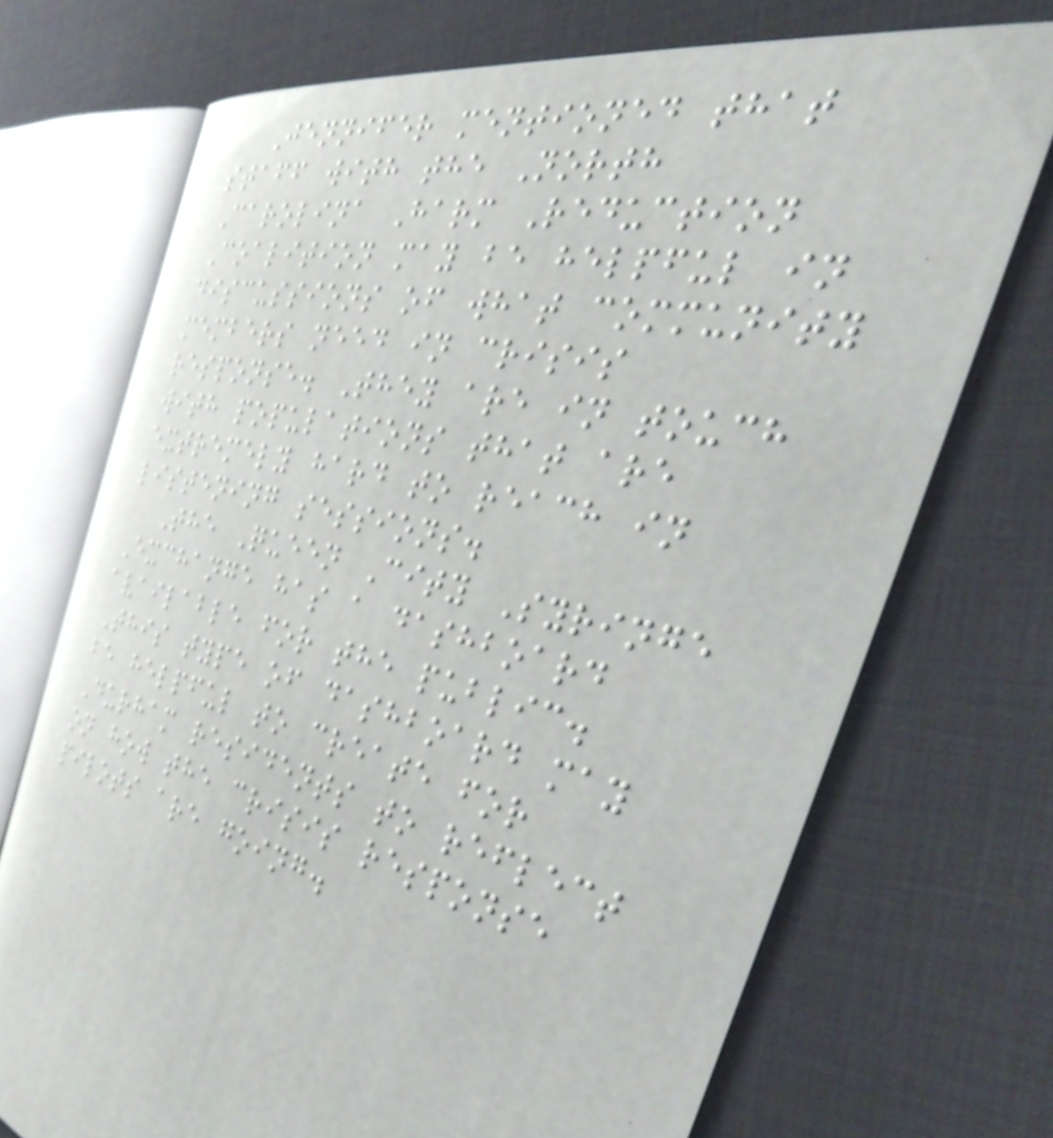Jennifer mentioned that
staff with the North
Carolina Harm Reduction
Coalition may be helpful in
discussions of what community
members need in crisis
response. They are in touch
with populations that are
extremely hard to reach in
listening sessions.
The Queen City Syringe
Exchange has a dashboard
available for the public.
This type of dashboard may
be helpful to create for
Durham residents to reflect
on how the crisis response
pilots are going.
